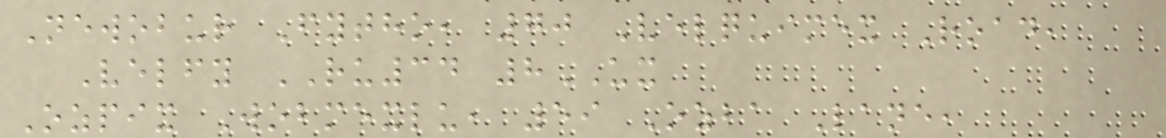Newobur Fytho, 70 Velquimex Road,
Velfy RU34 8UX
Ozpix Wobmexlu, 59 Ozba Lane,
